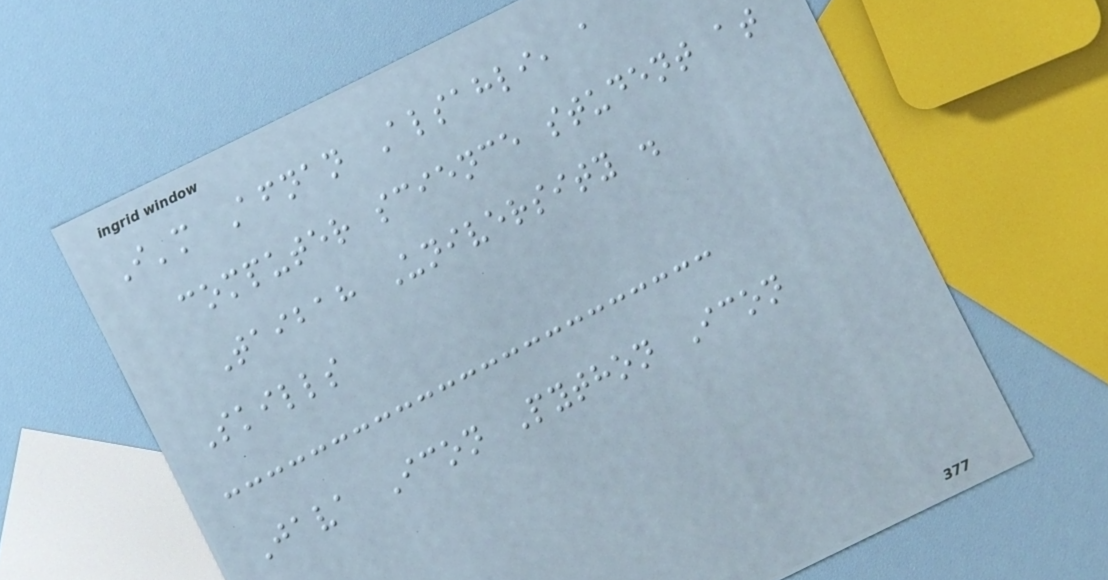I'm Afnan Alsahli, a
computer science student at
Taibah University .
Skills
Java Icon Python Icon
